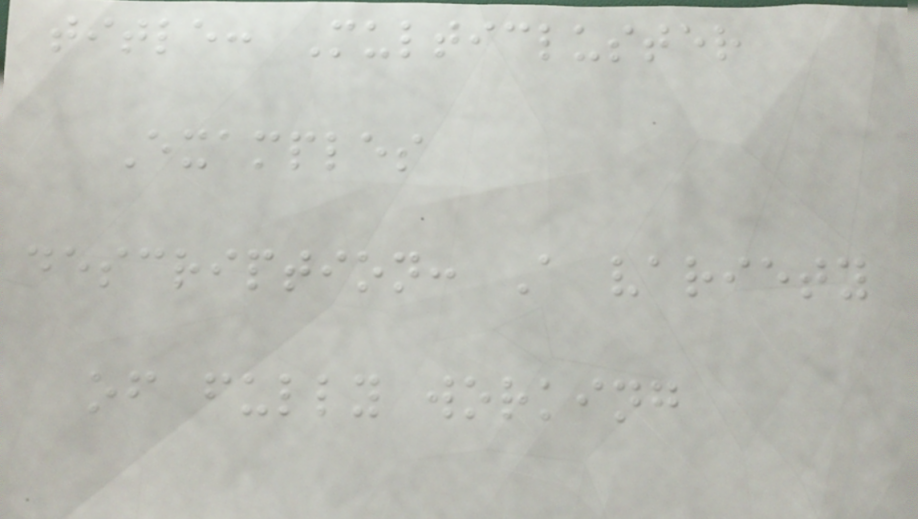title: Multicluster
Examples
description: A variety
of fully working
